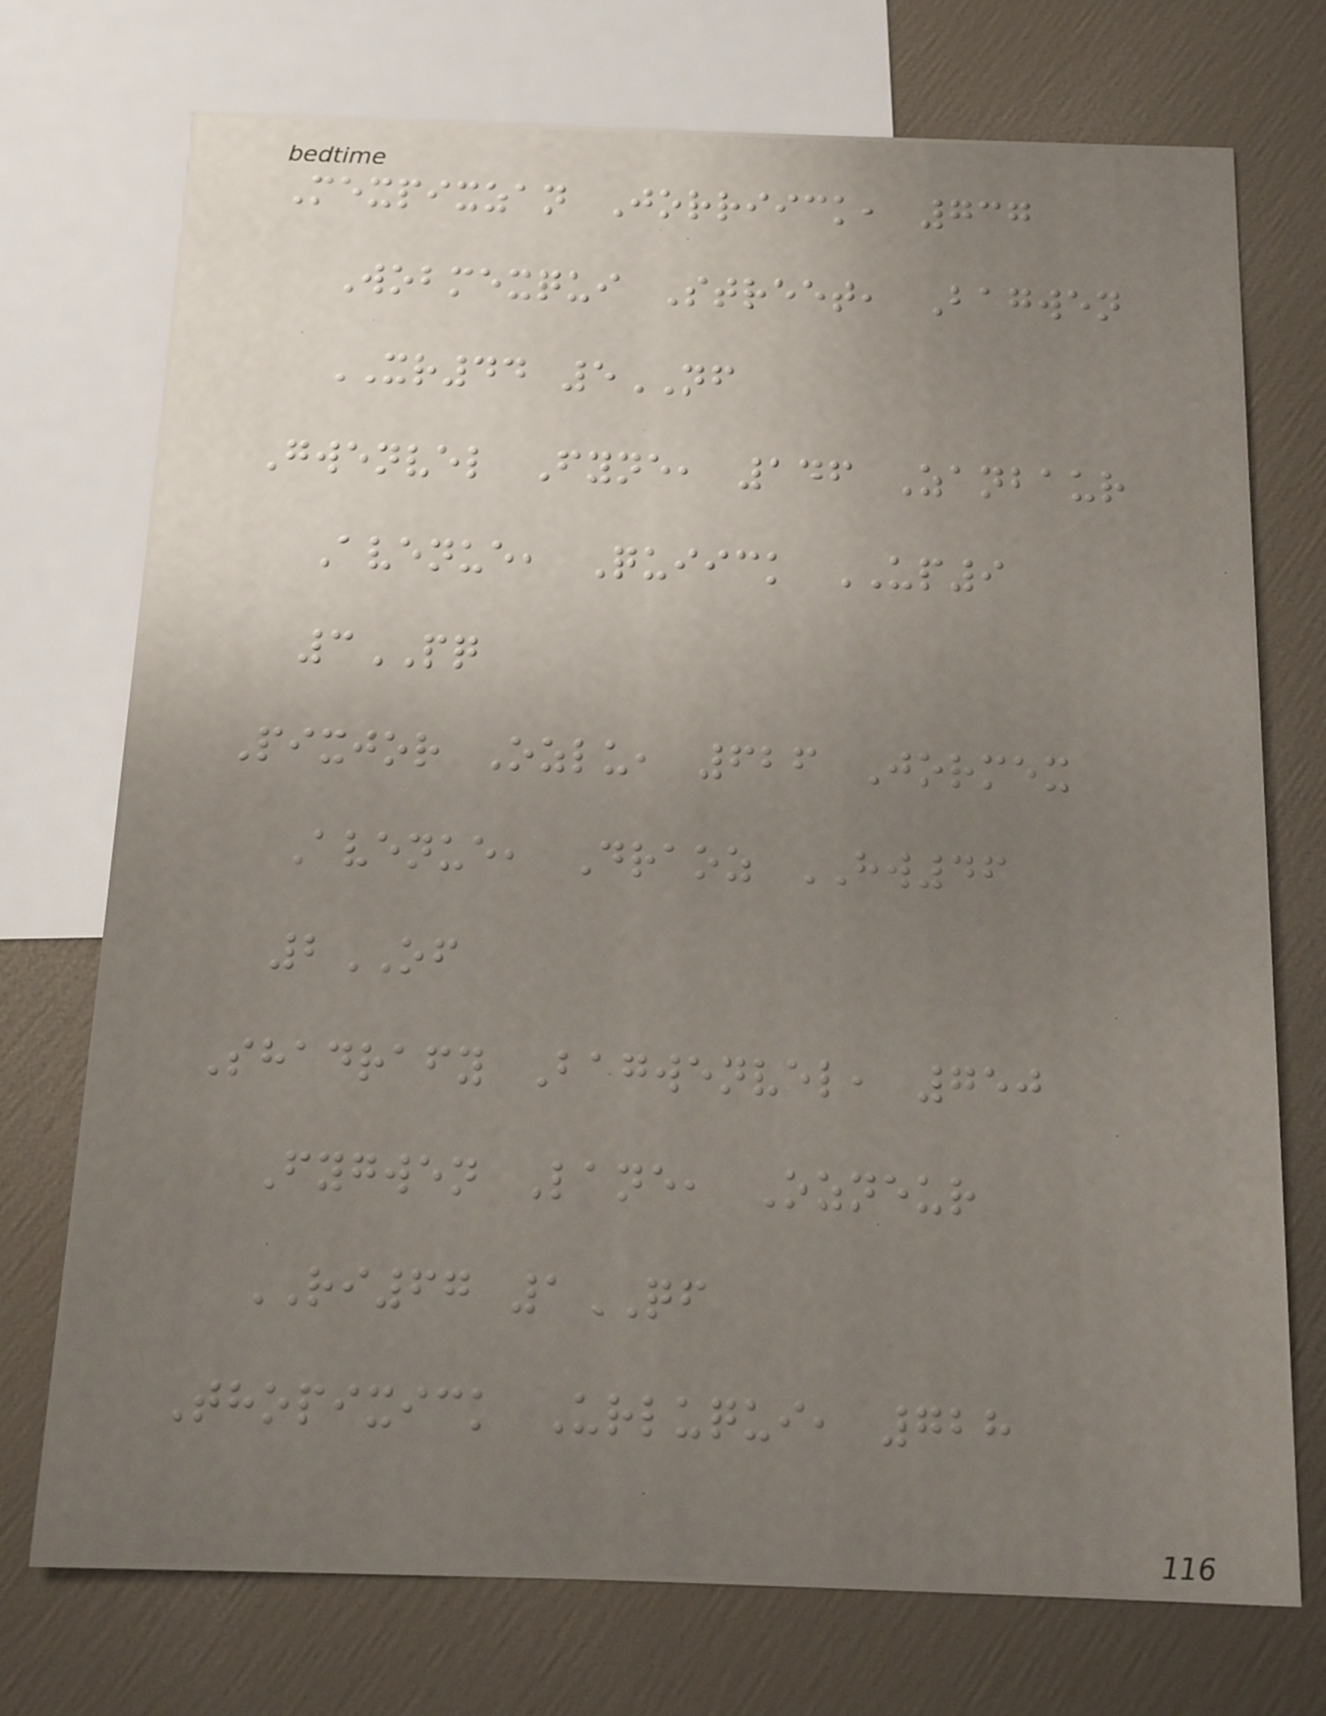Mexpixzan Jorriick, 737
Wobmexqui Street, Bagwen
XR44 5NF
Gwenvel Fyne, 146 Zanbaur
Avenue, Quiick UP9
3PQ
Pixjor Ozlu, 626 Jormex
Avenue, Draoz HW46
2OF
Shadrafy Bagwenvel, 750
Fygwen Lane, Ozneur
RI67 1QF
Thopixick Urluqui, 728
